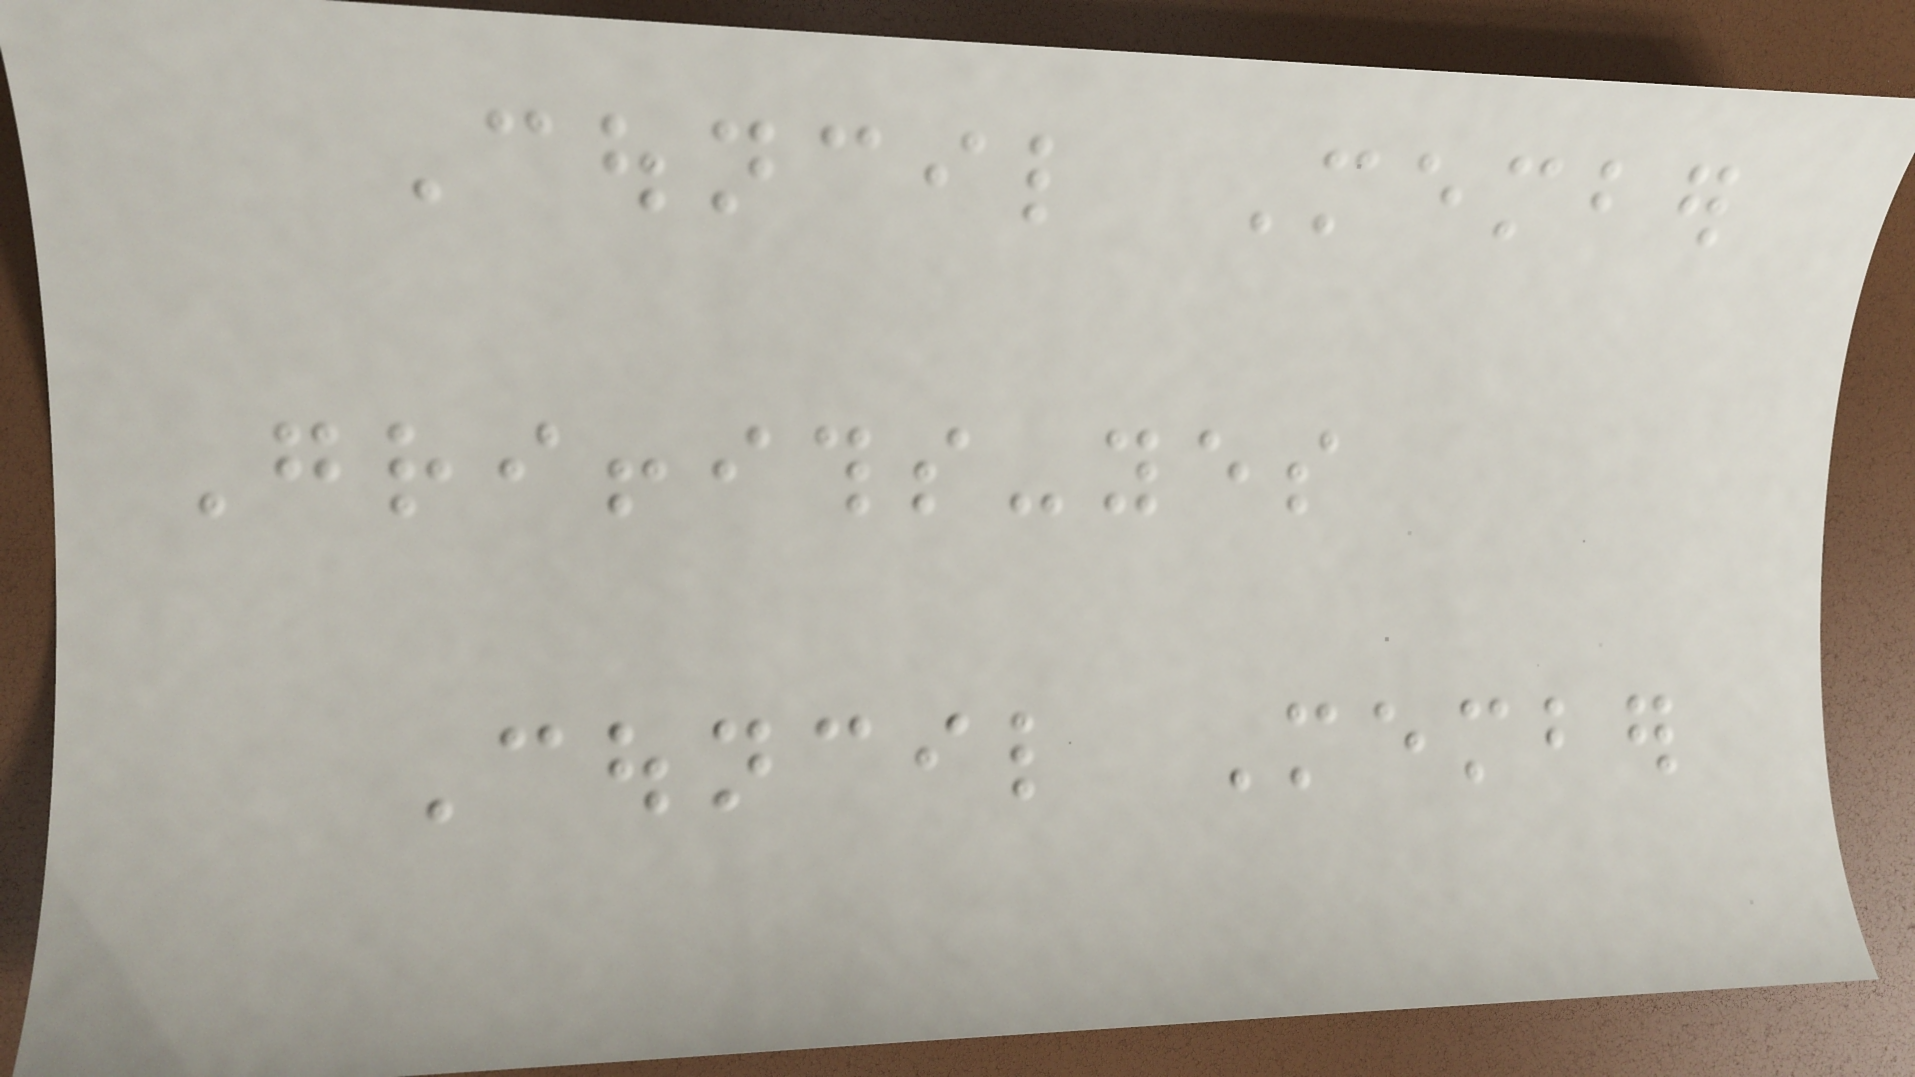Council Member
Griffiths-yes
Council Member
